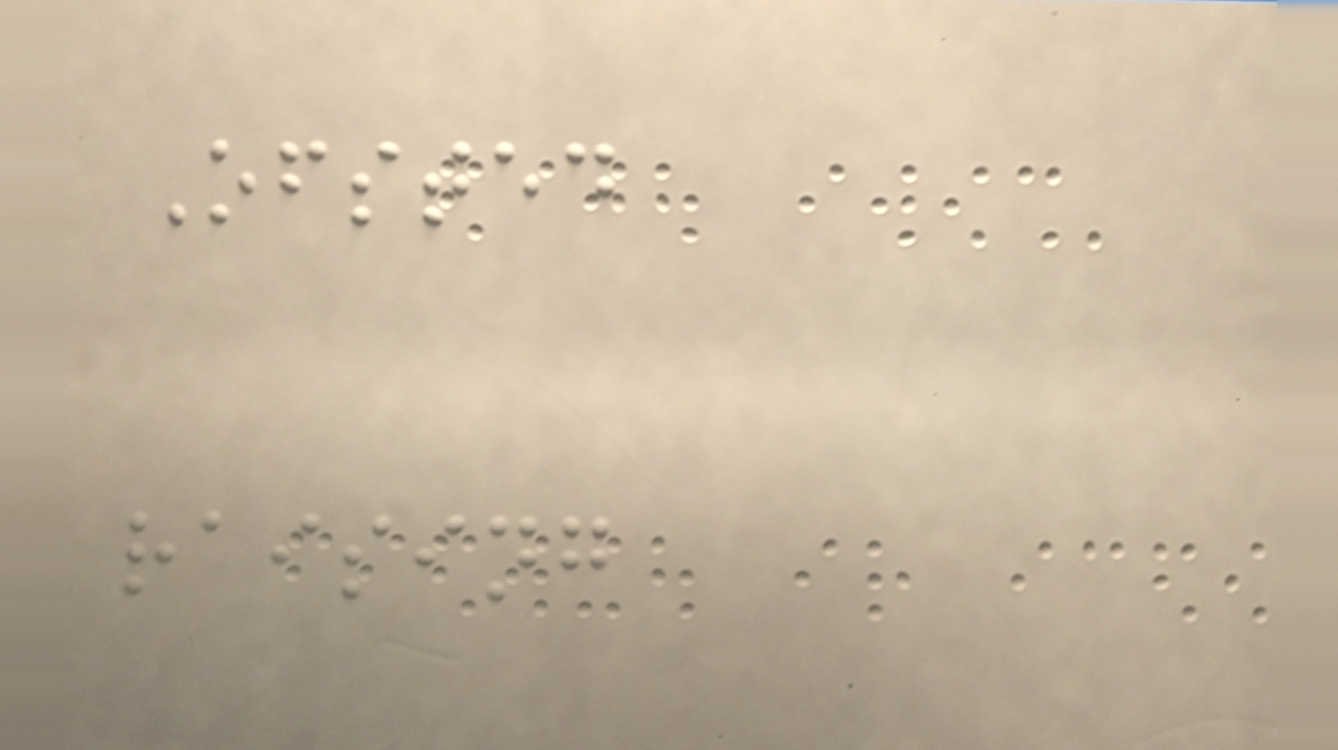Ofsted
raising
